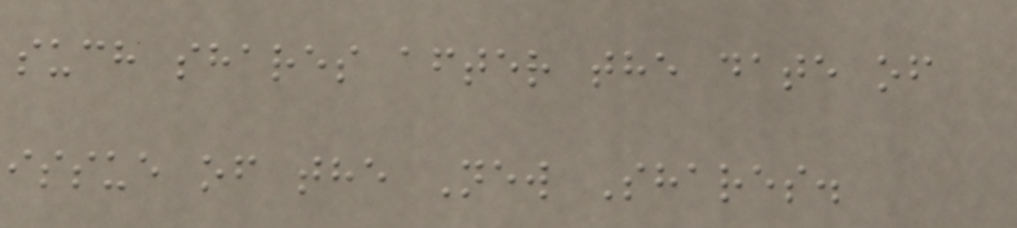such shares after the date of
issue of the New Shares.
